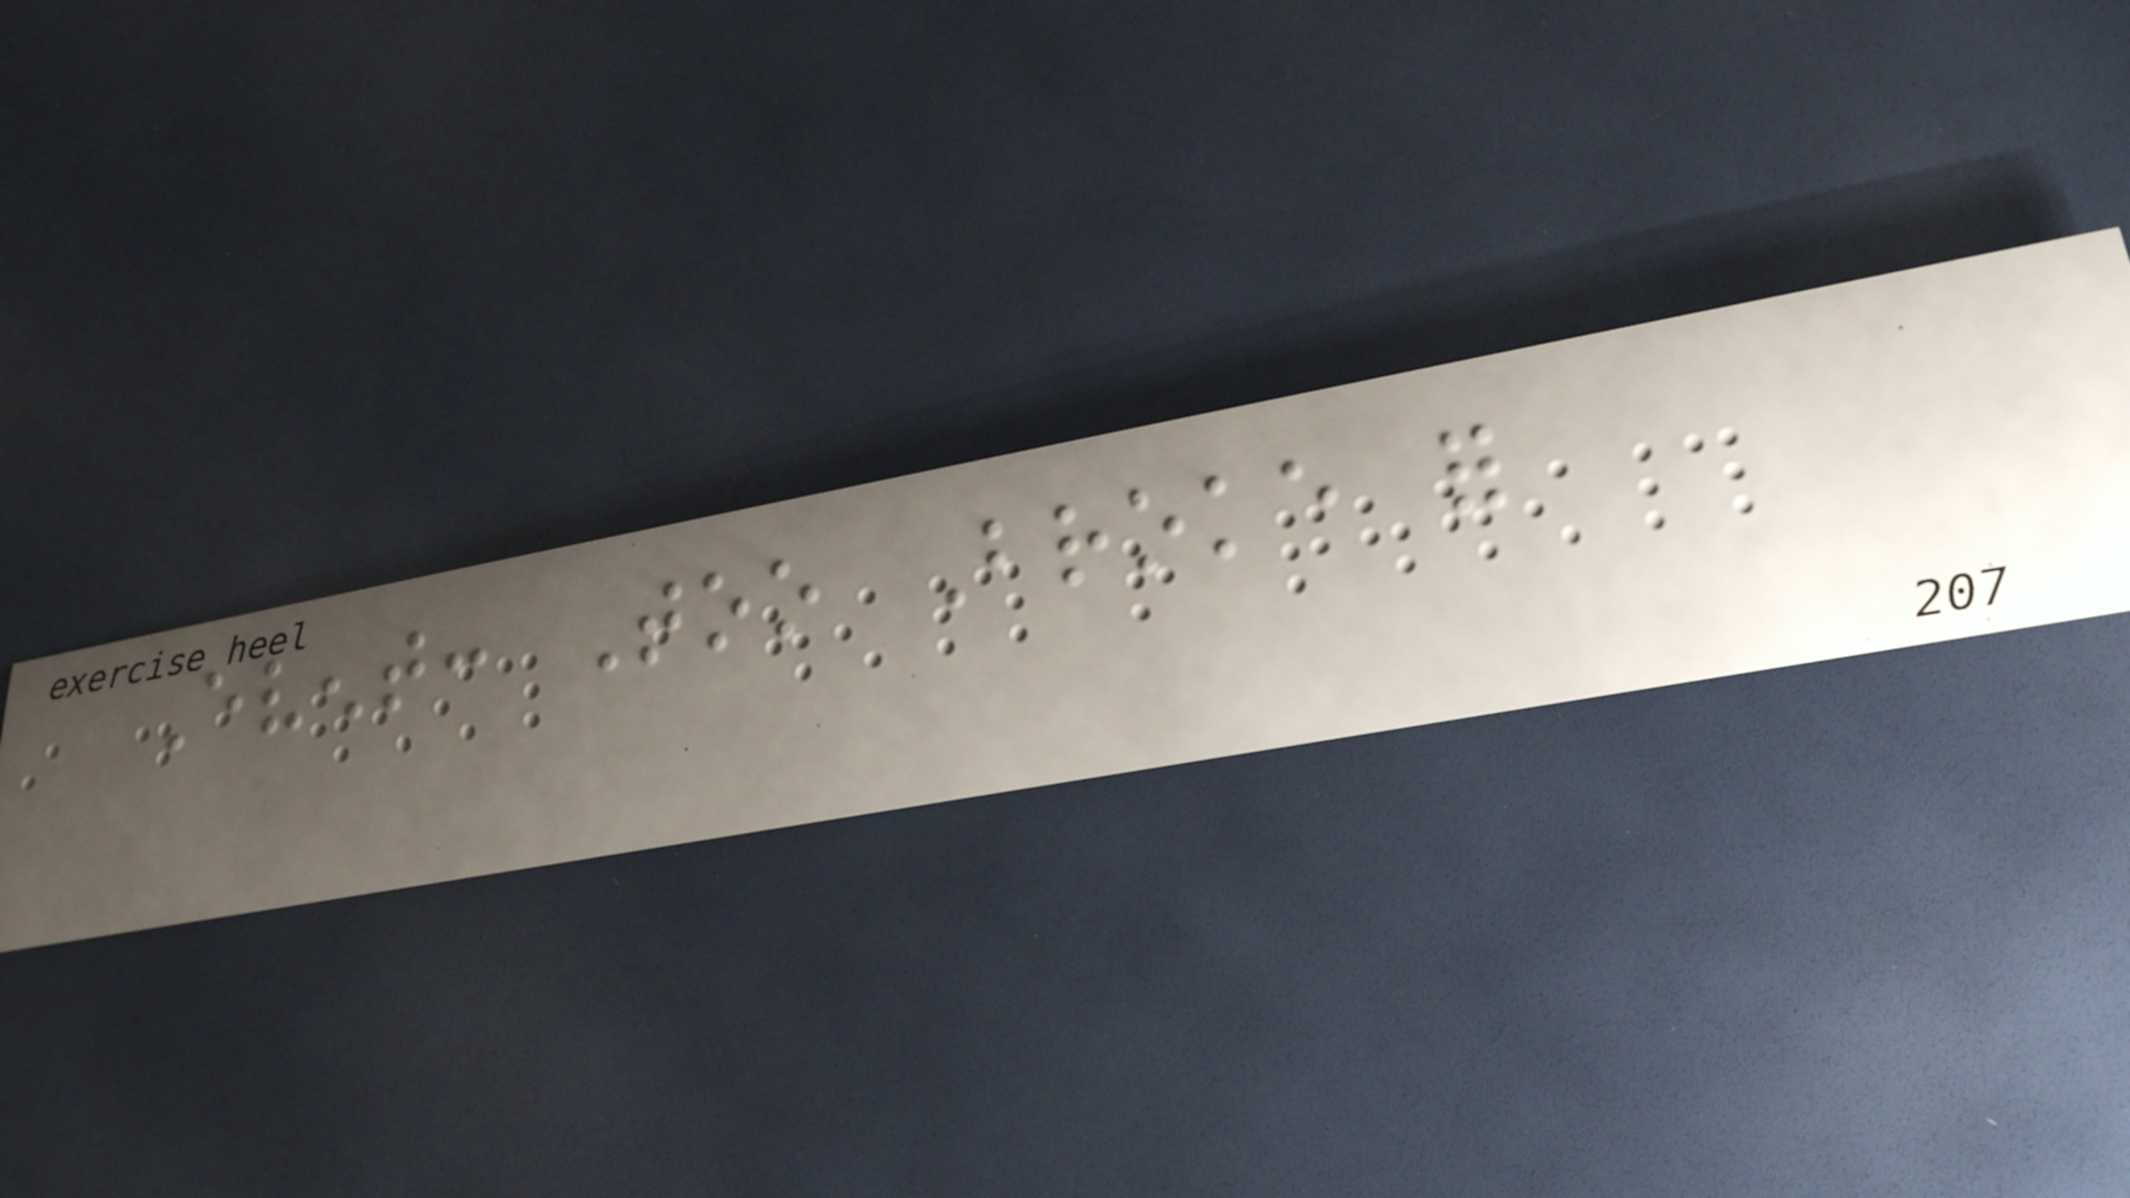Event: Too Broke for
